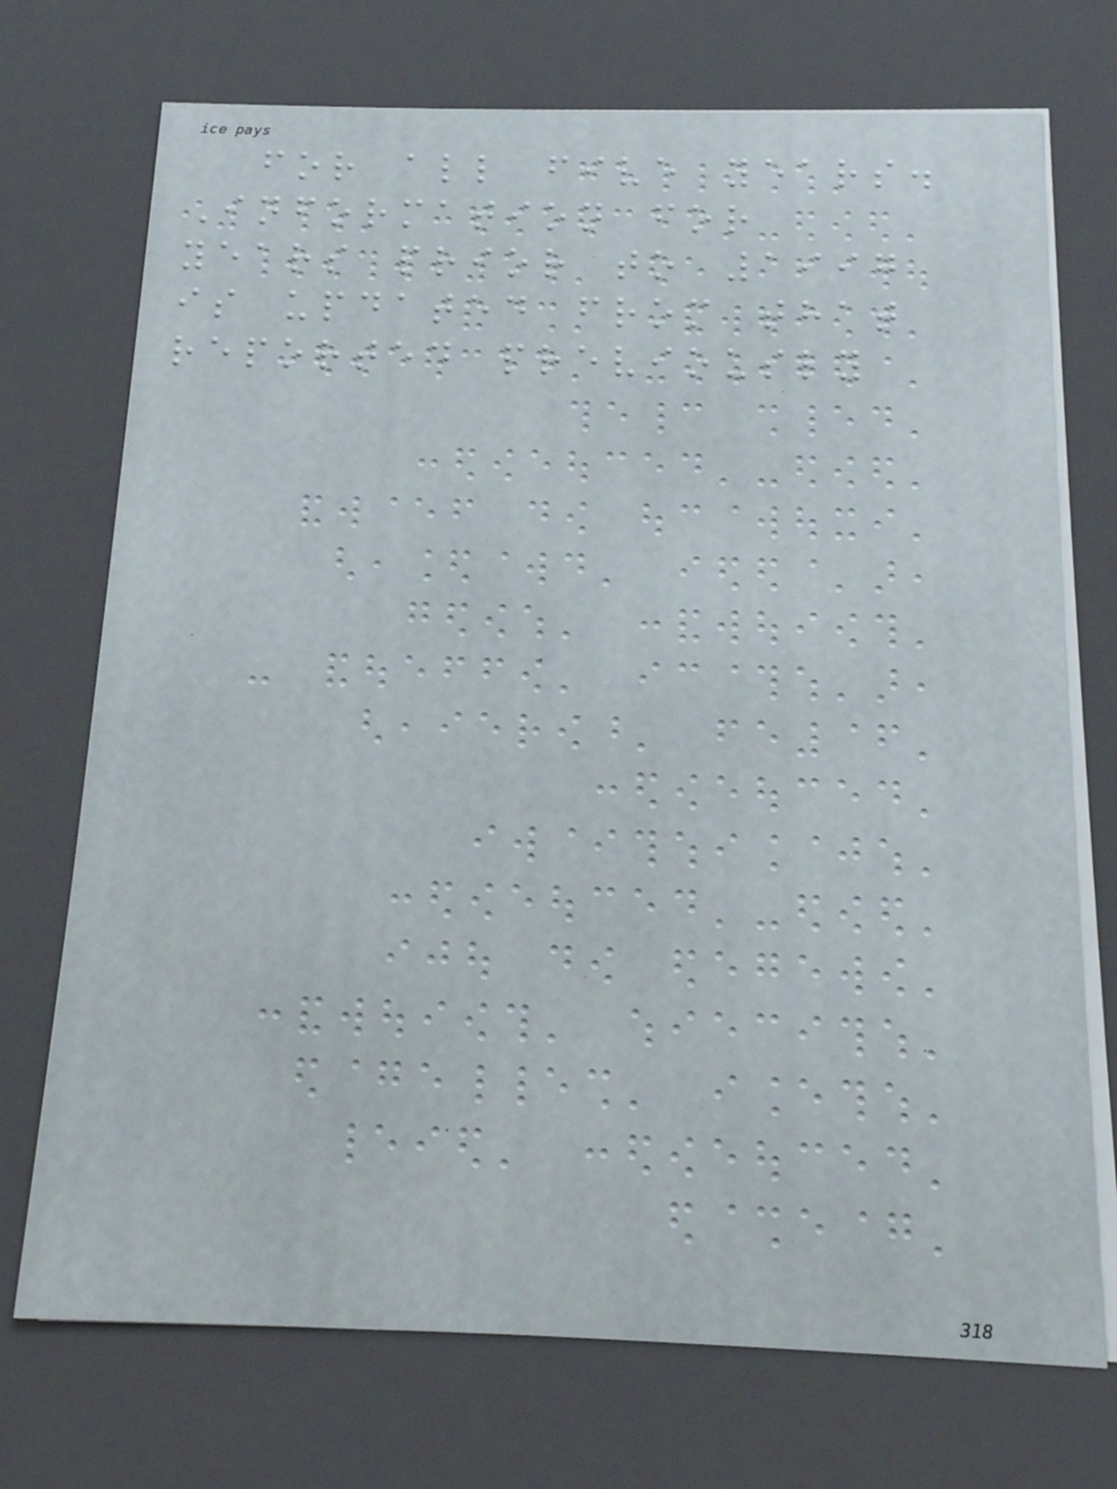for all five years.
Information for
years prior to 1997
is updated from that
reported previously
